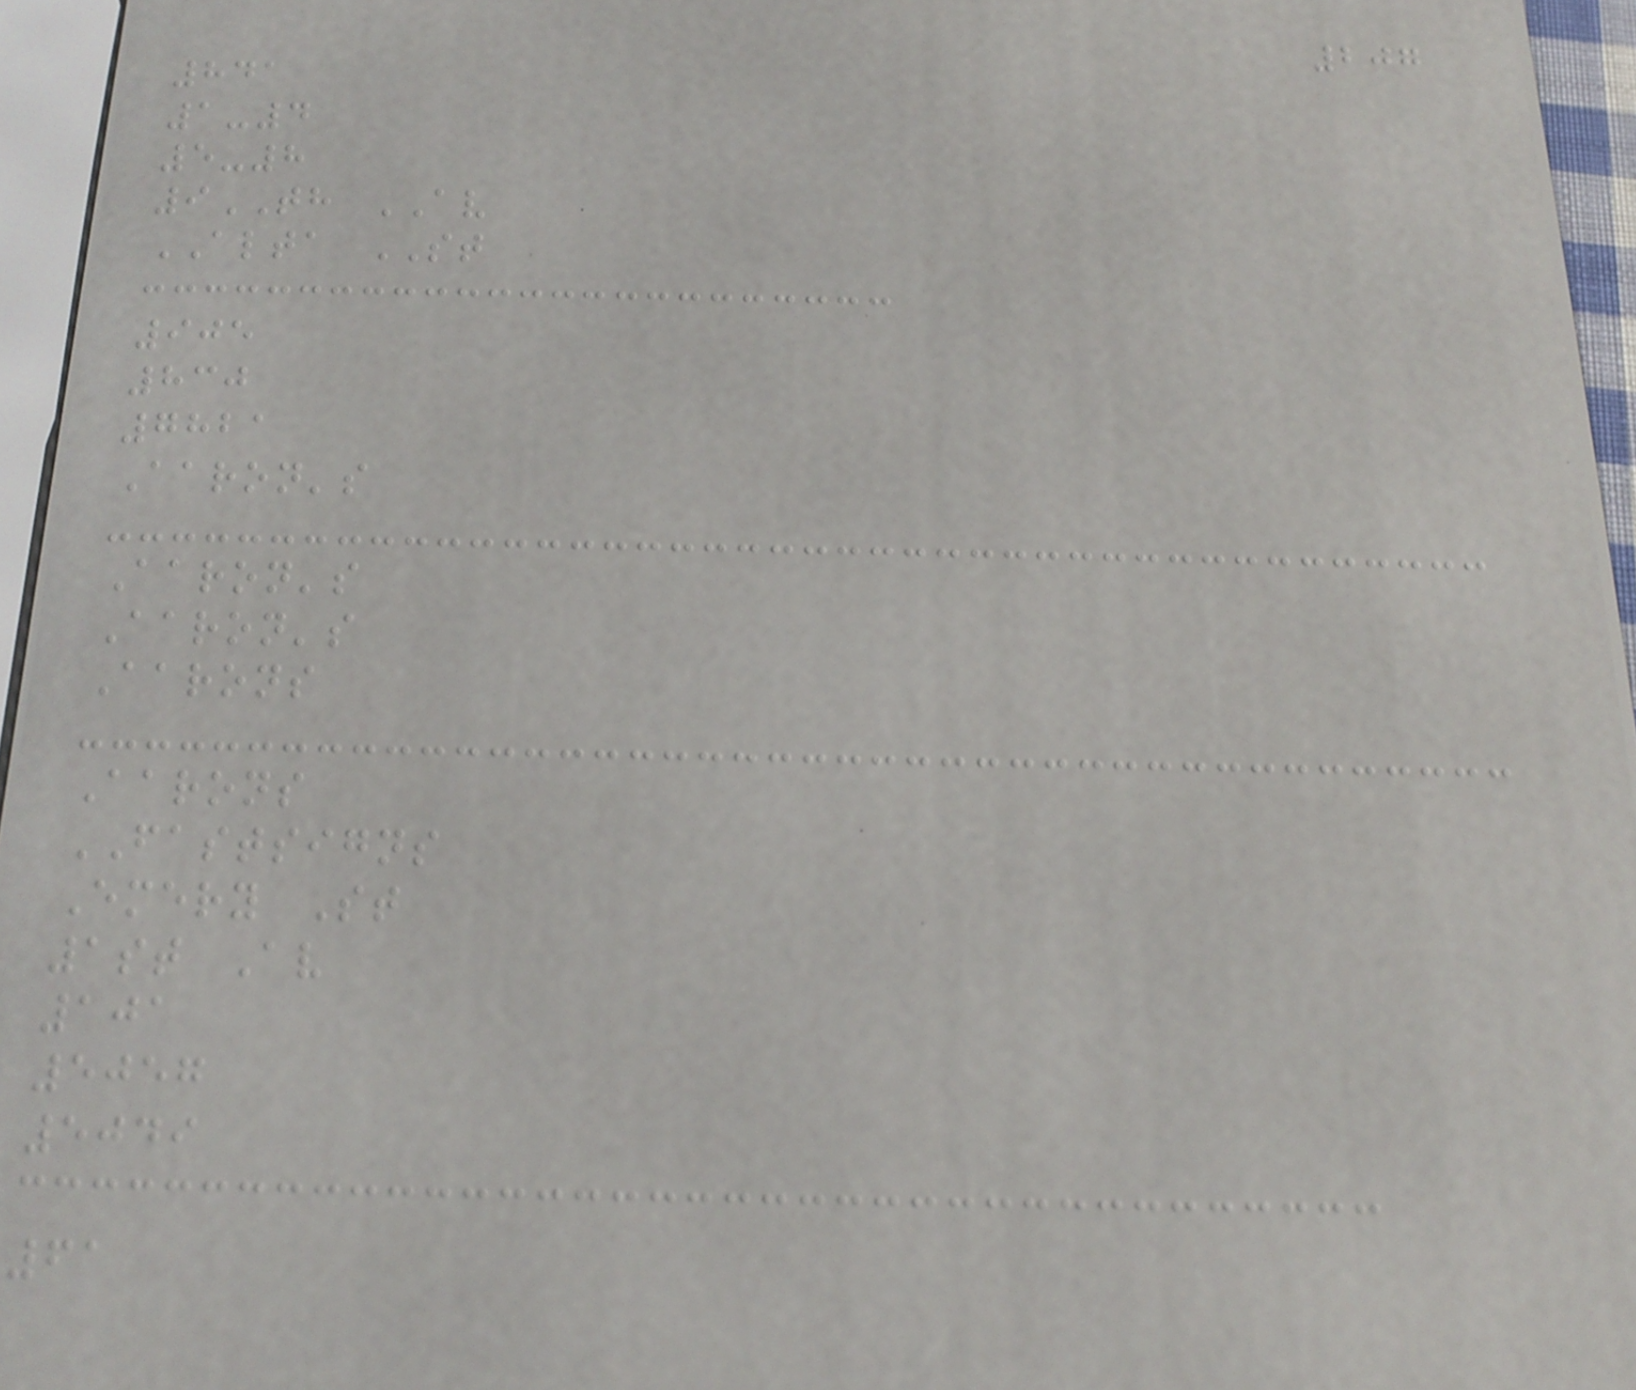207
841
1-4
5-8
9TH AV
ALTA ST
905
830
7821
Aaron's
Aaron's
Aaron's
Aarons
Aarons
FASTSIGNS
Emery St
1st Av
101
5057
5049
61
